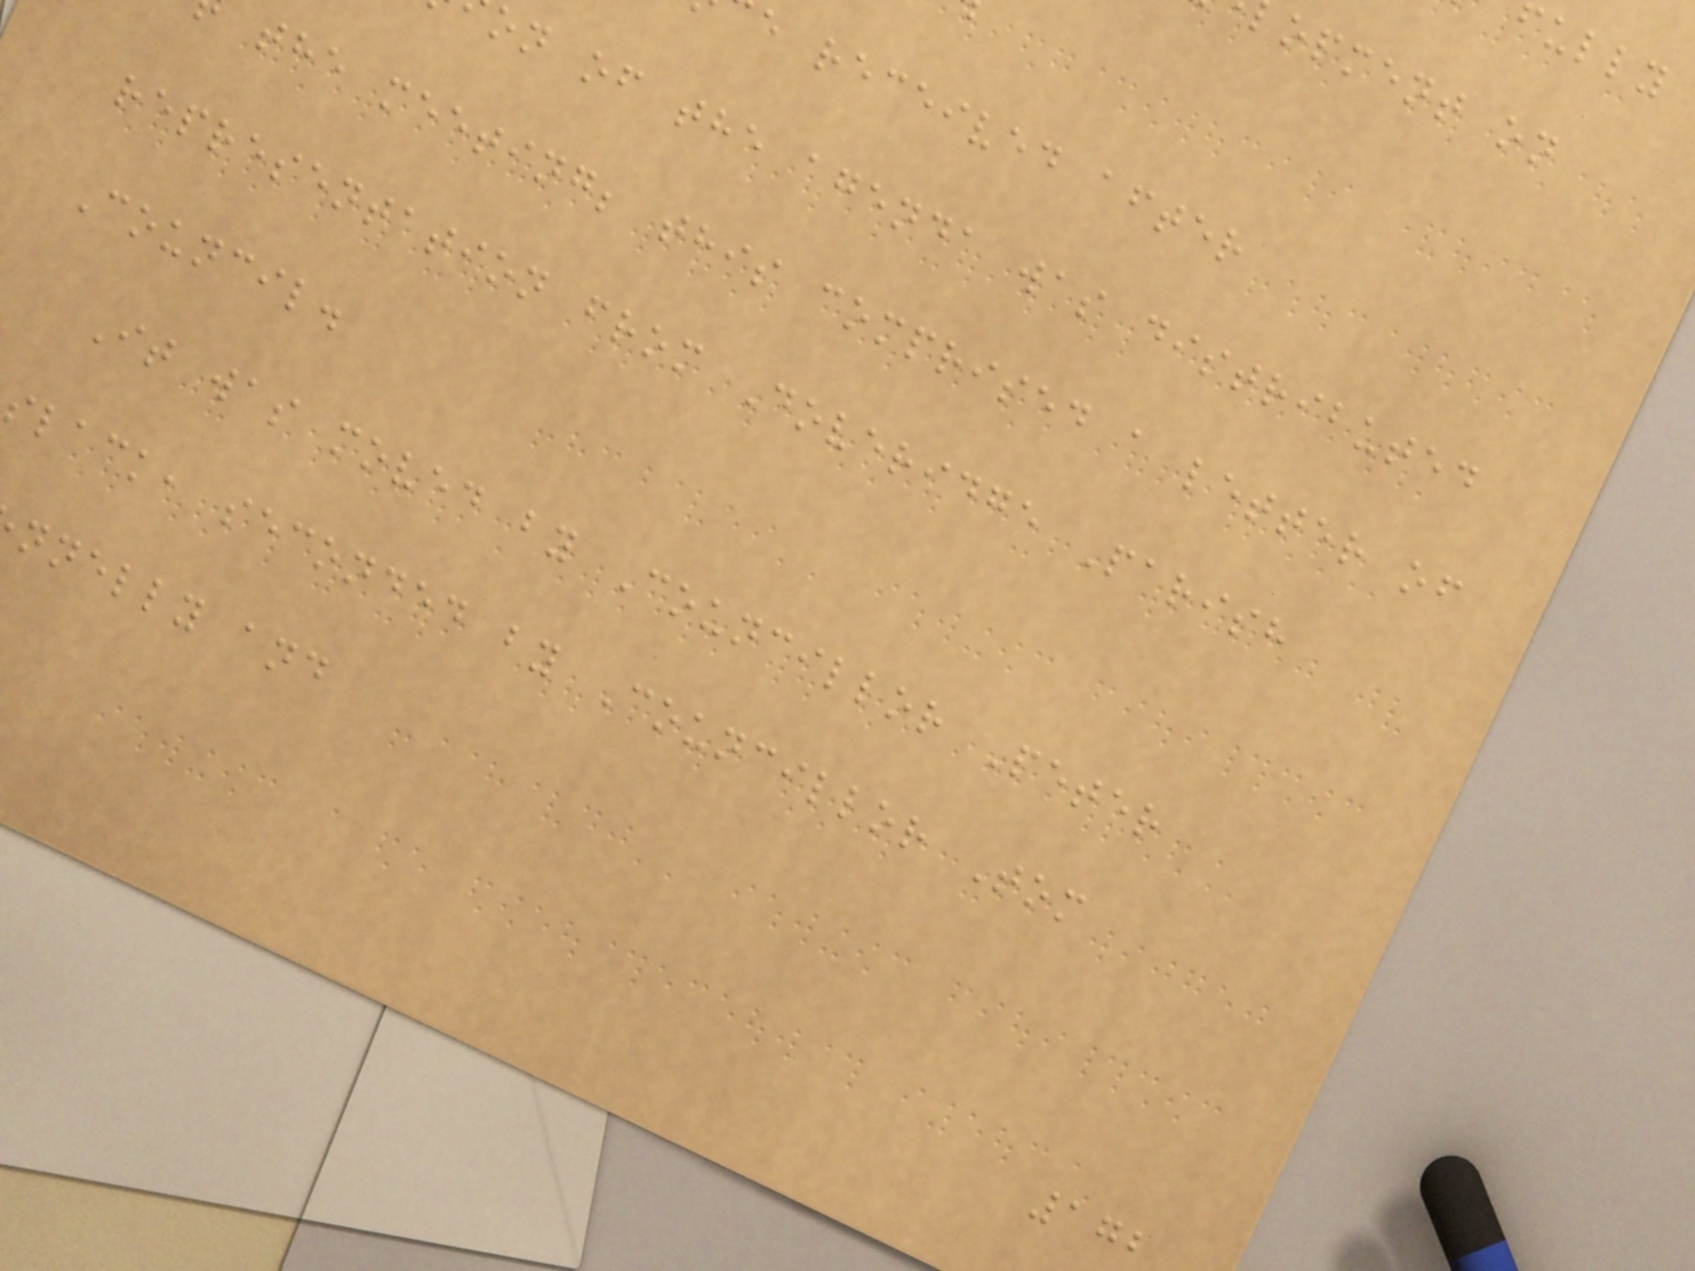e received after
on of the agenda was distributed
the meeting; this comprised a letter of
representation from Doveridge Parish
Council.
It was moved by Councillor Peter
slack, seconded by Councillor Tom
nnelly and
172
